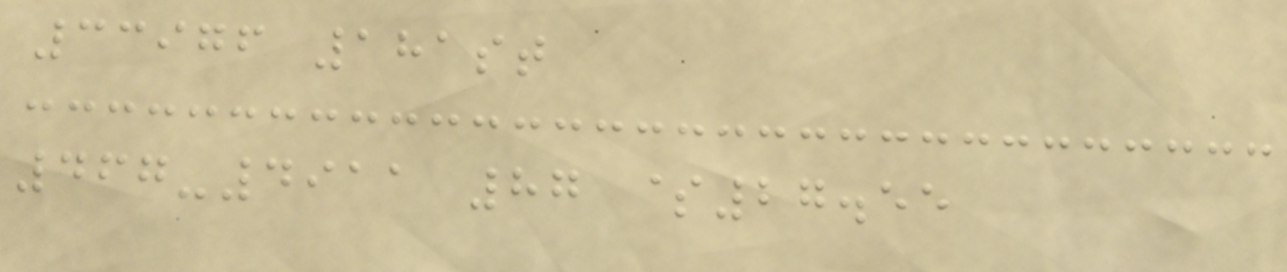33976 181st
467-4911 87 $27.55
